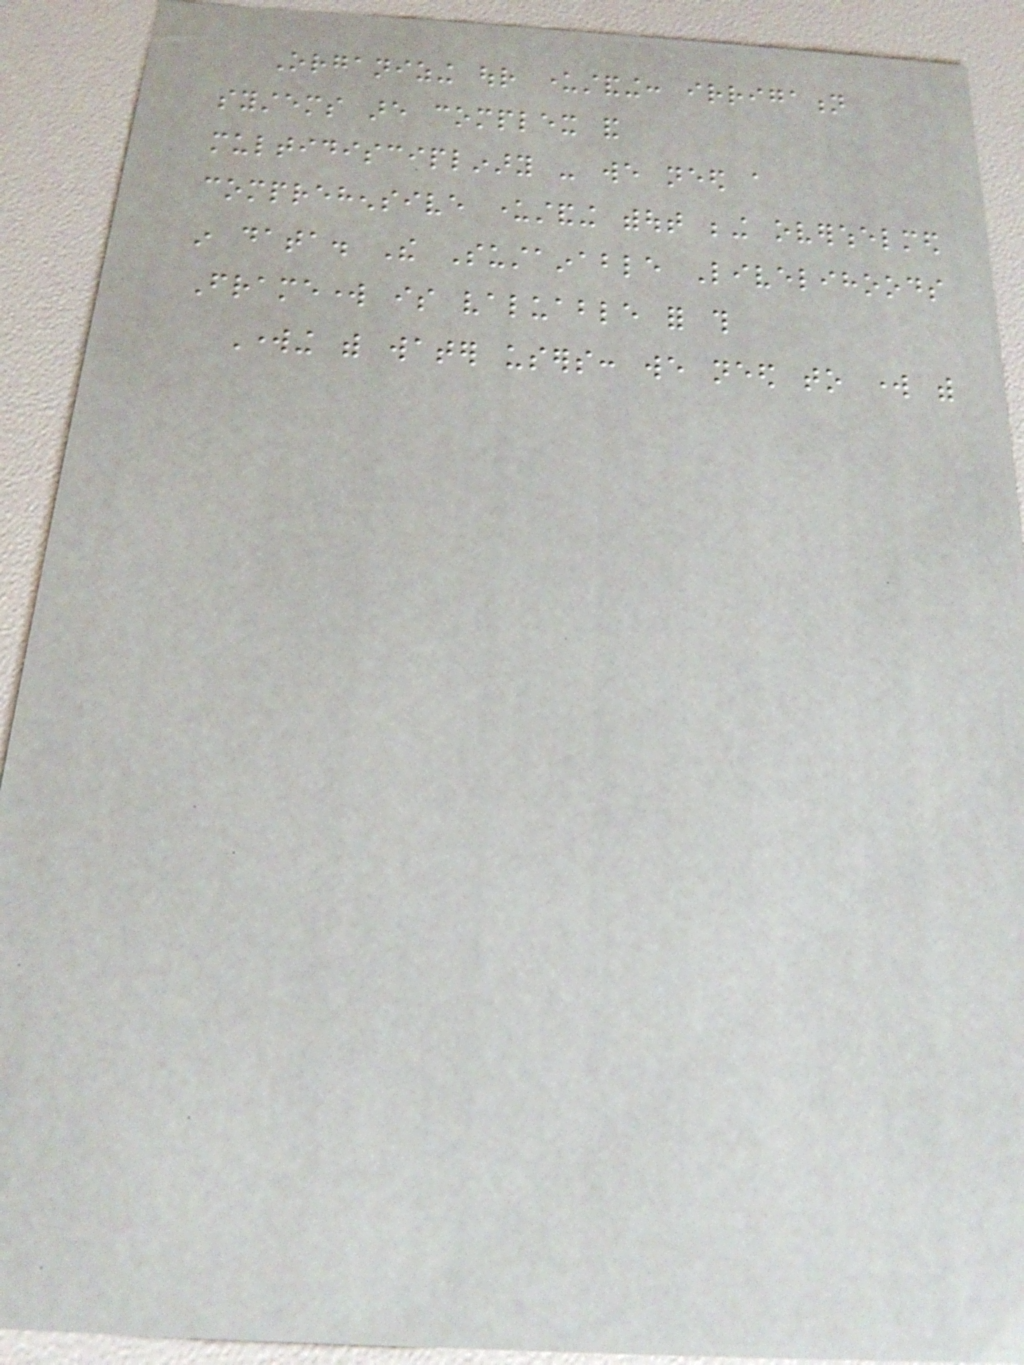Organizing our understanding: irrigation
systems are complex and
multidisciplinary - we need a
comprehensive understanding without being overwhelmed
in data. The Sustainable Livelihoods
Framework is valuable for this
Working with water users: we need to work with
